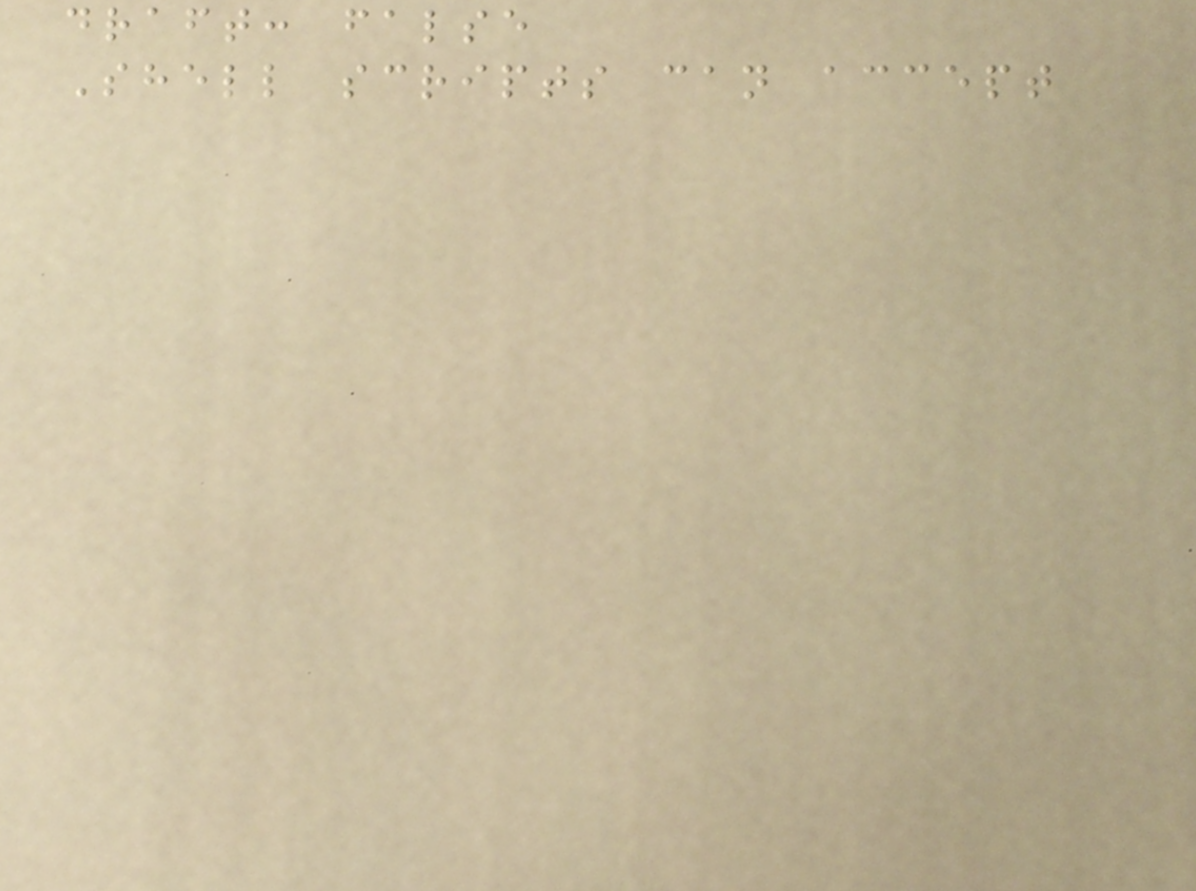draft: false
Shell scripts can accept
